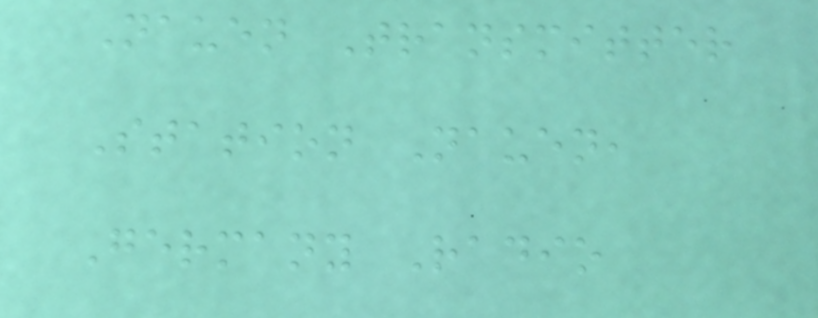Nauen Transmitter
Station Nauen,
Germany Radio
